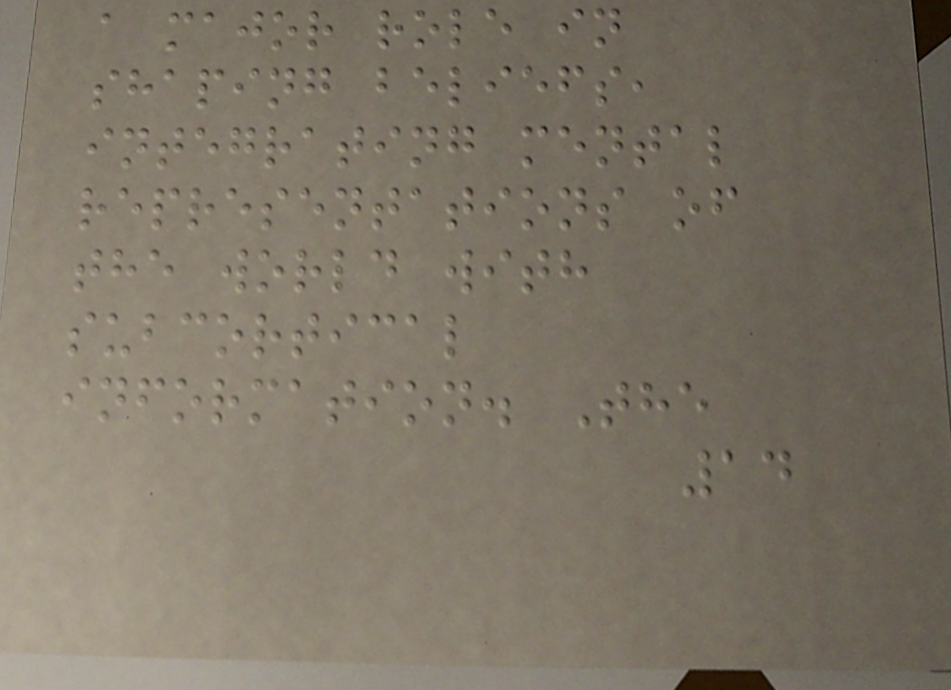a major role in
shaping beliefs,
integrating mental
representations of
the world with
subcortical
information. The
14
